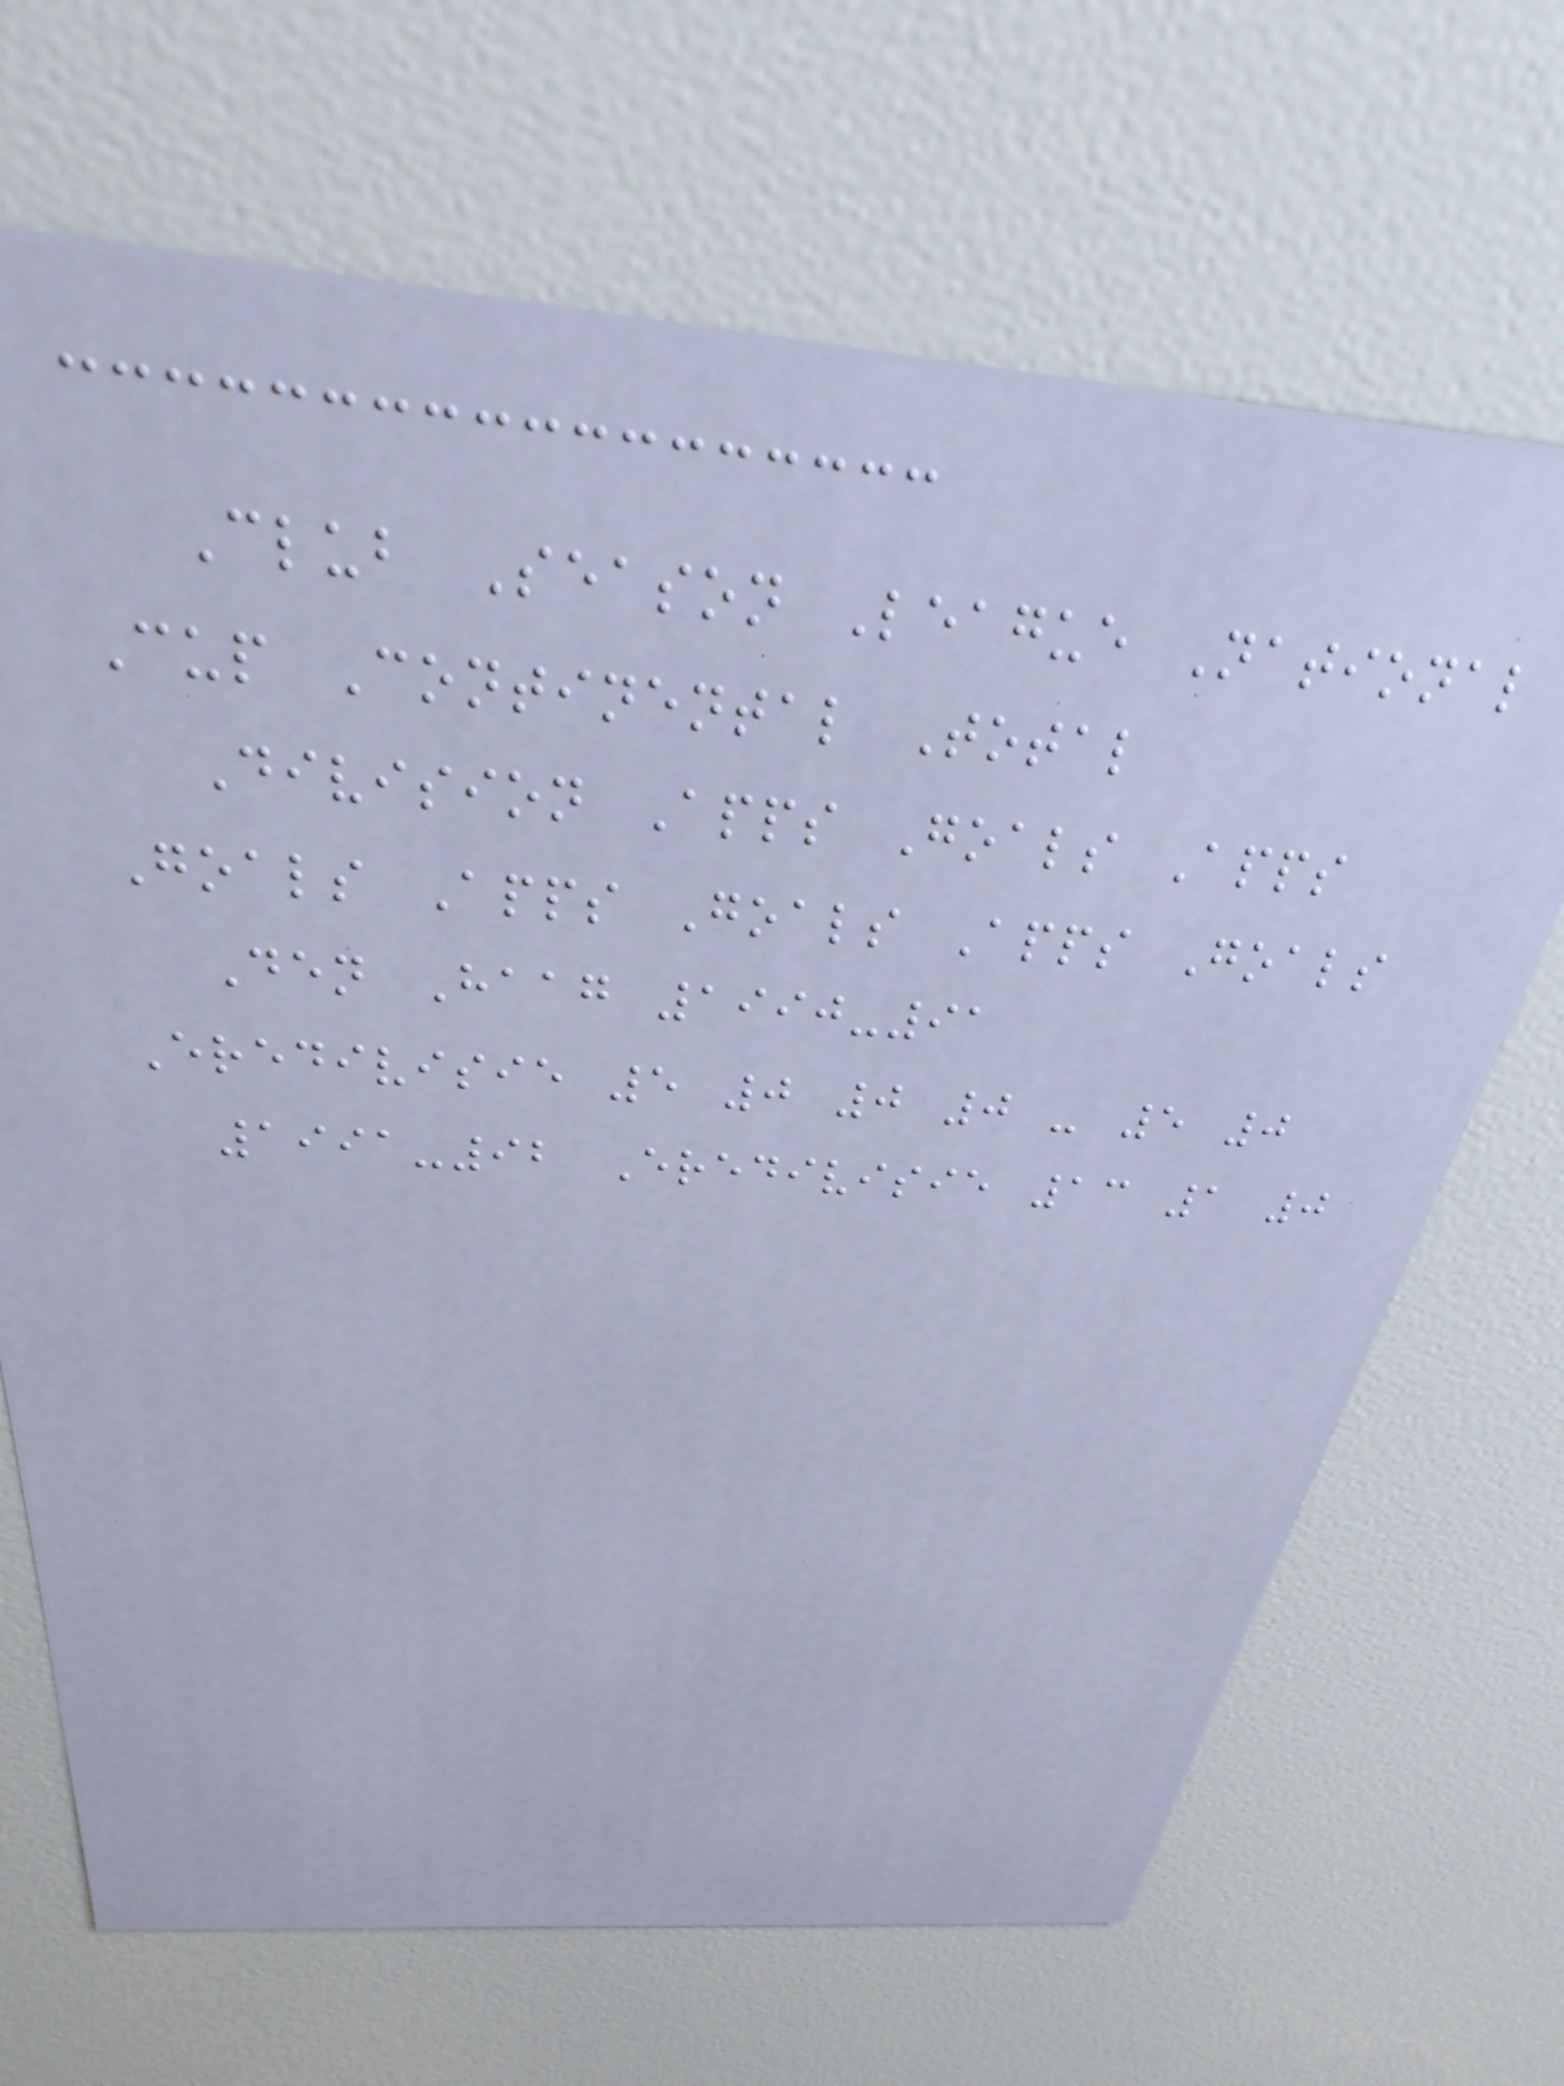Club Season League National
Cup Continental Total
Division Apps Goals Apps
Goals Apps Goals Apps Goals
Den Haag 1990-91
Eredivisie 5 0 0 0 - 5 0
1991-92 Eredivisie 13 1 0
